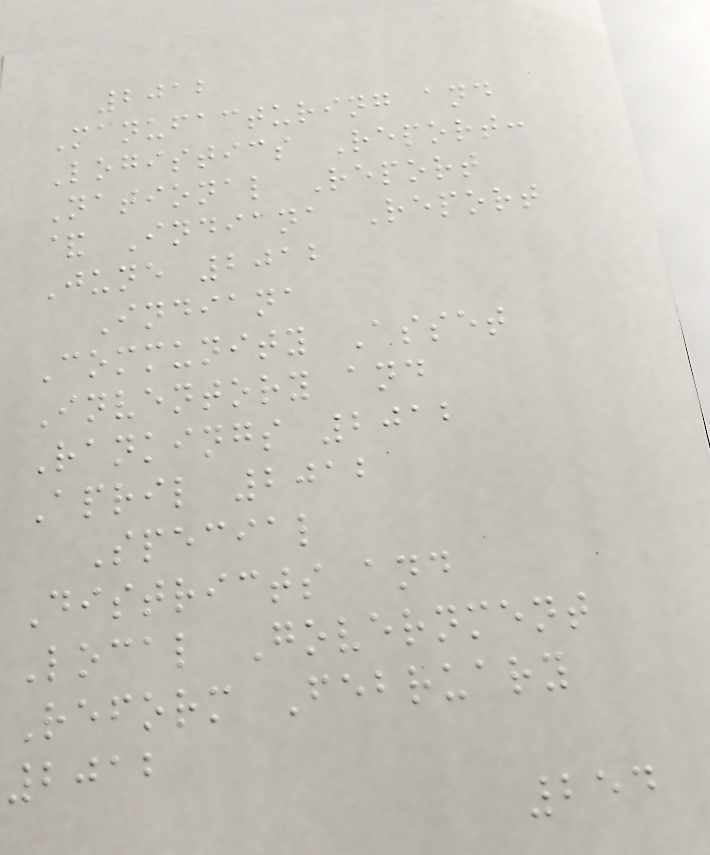2012
Manufacturing and
Logistics Report:
National Report
& Indiana Report
June 2012
Indiana
Community Asset
Inventory and
Rankings 2012
April 2012
Special
Districts and
Local Government
Reform February
2012
254
